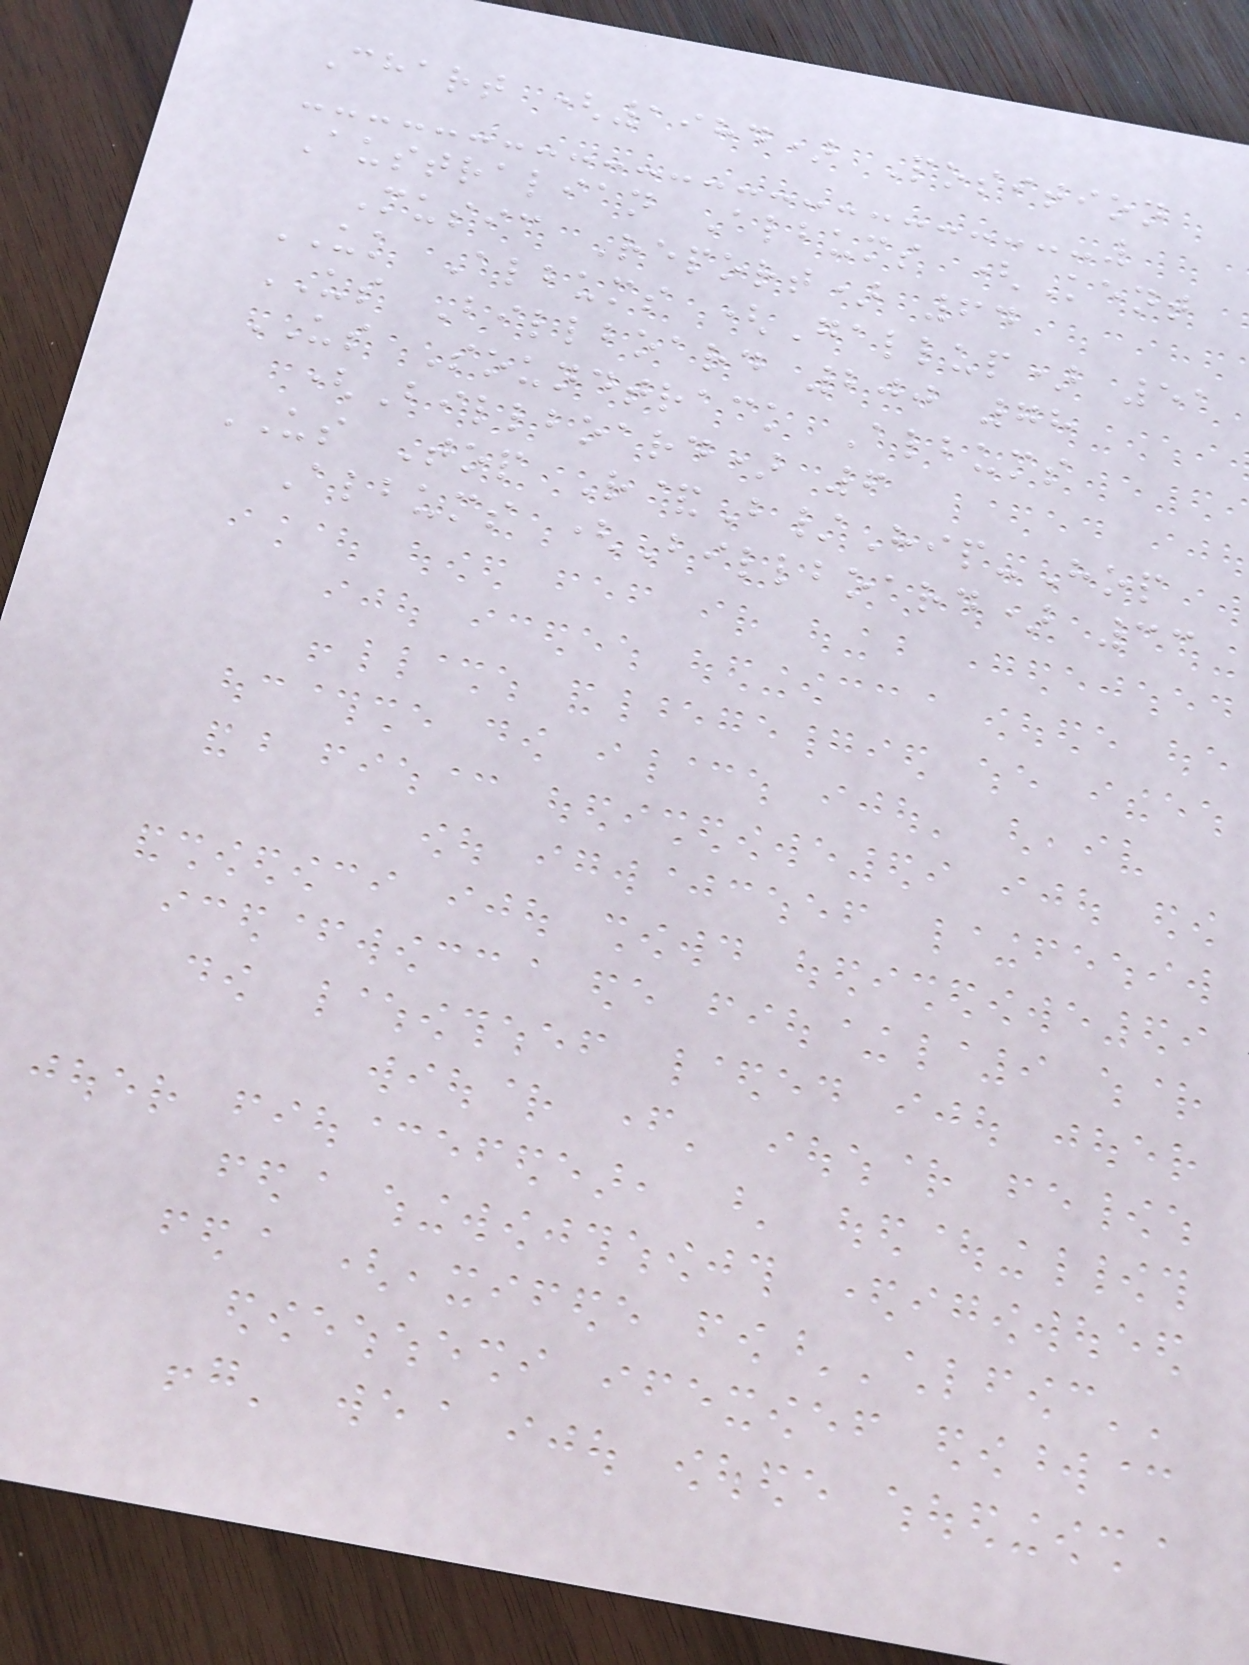Chart (1984) Position
Australian Albums (Kent
Music Report) 64
UK Albums (Gallup) 51
US Billboard 200 78
US Soundtrack Albums
(Billboard) 6
US Top R&B/Hip-Hop
Albums (Billboard) 33
